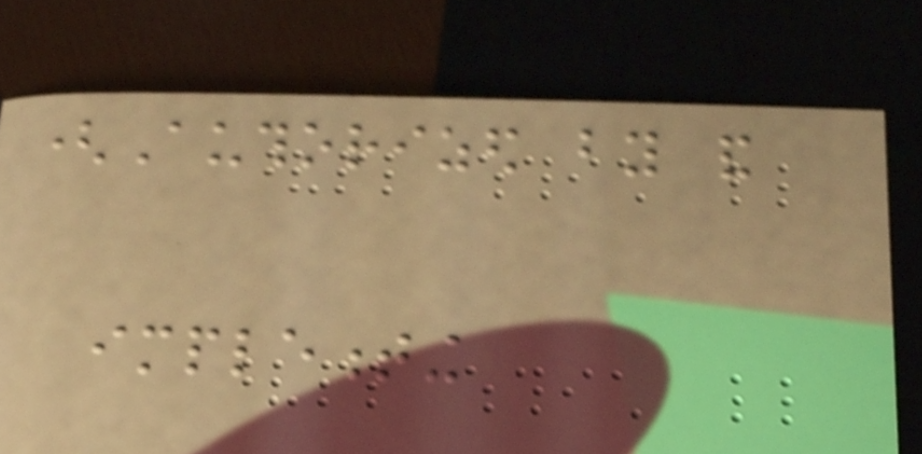(Authorized by and
implementing
